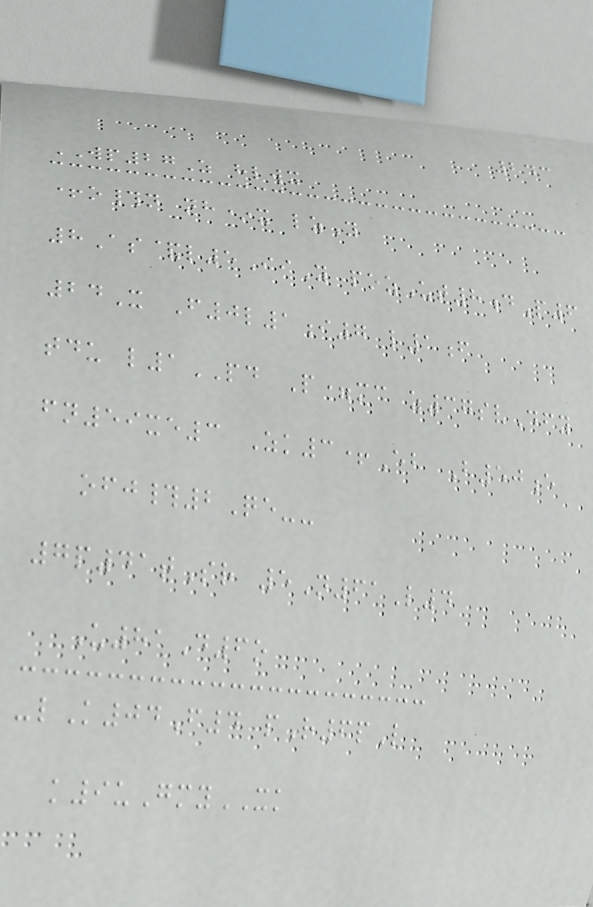243
WP27Z hlwx
+o#n nh*x lzY
8As&l5IiY pozUt8dP6
24X F0l1i7 l1f
tdu l1PD P=mc z37svDfy
fn59xe3 Zk3+Eb B50e
ofj#2Qe--
7p41tSr 5N61L4
U81D6o
-lK04F4 pR6pL
k9uGmyXK
